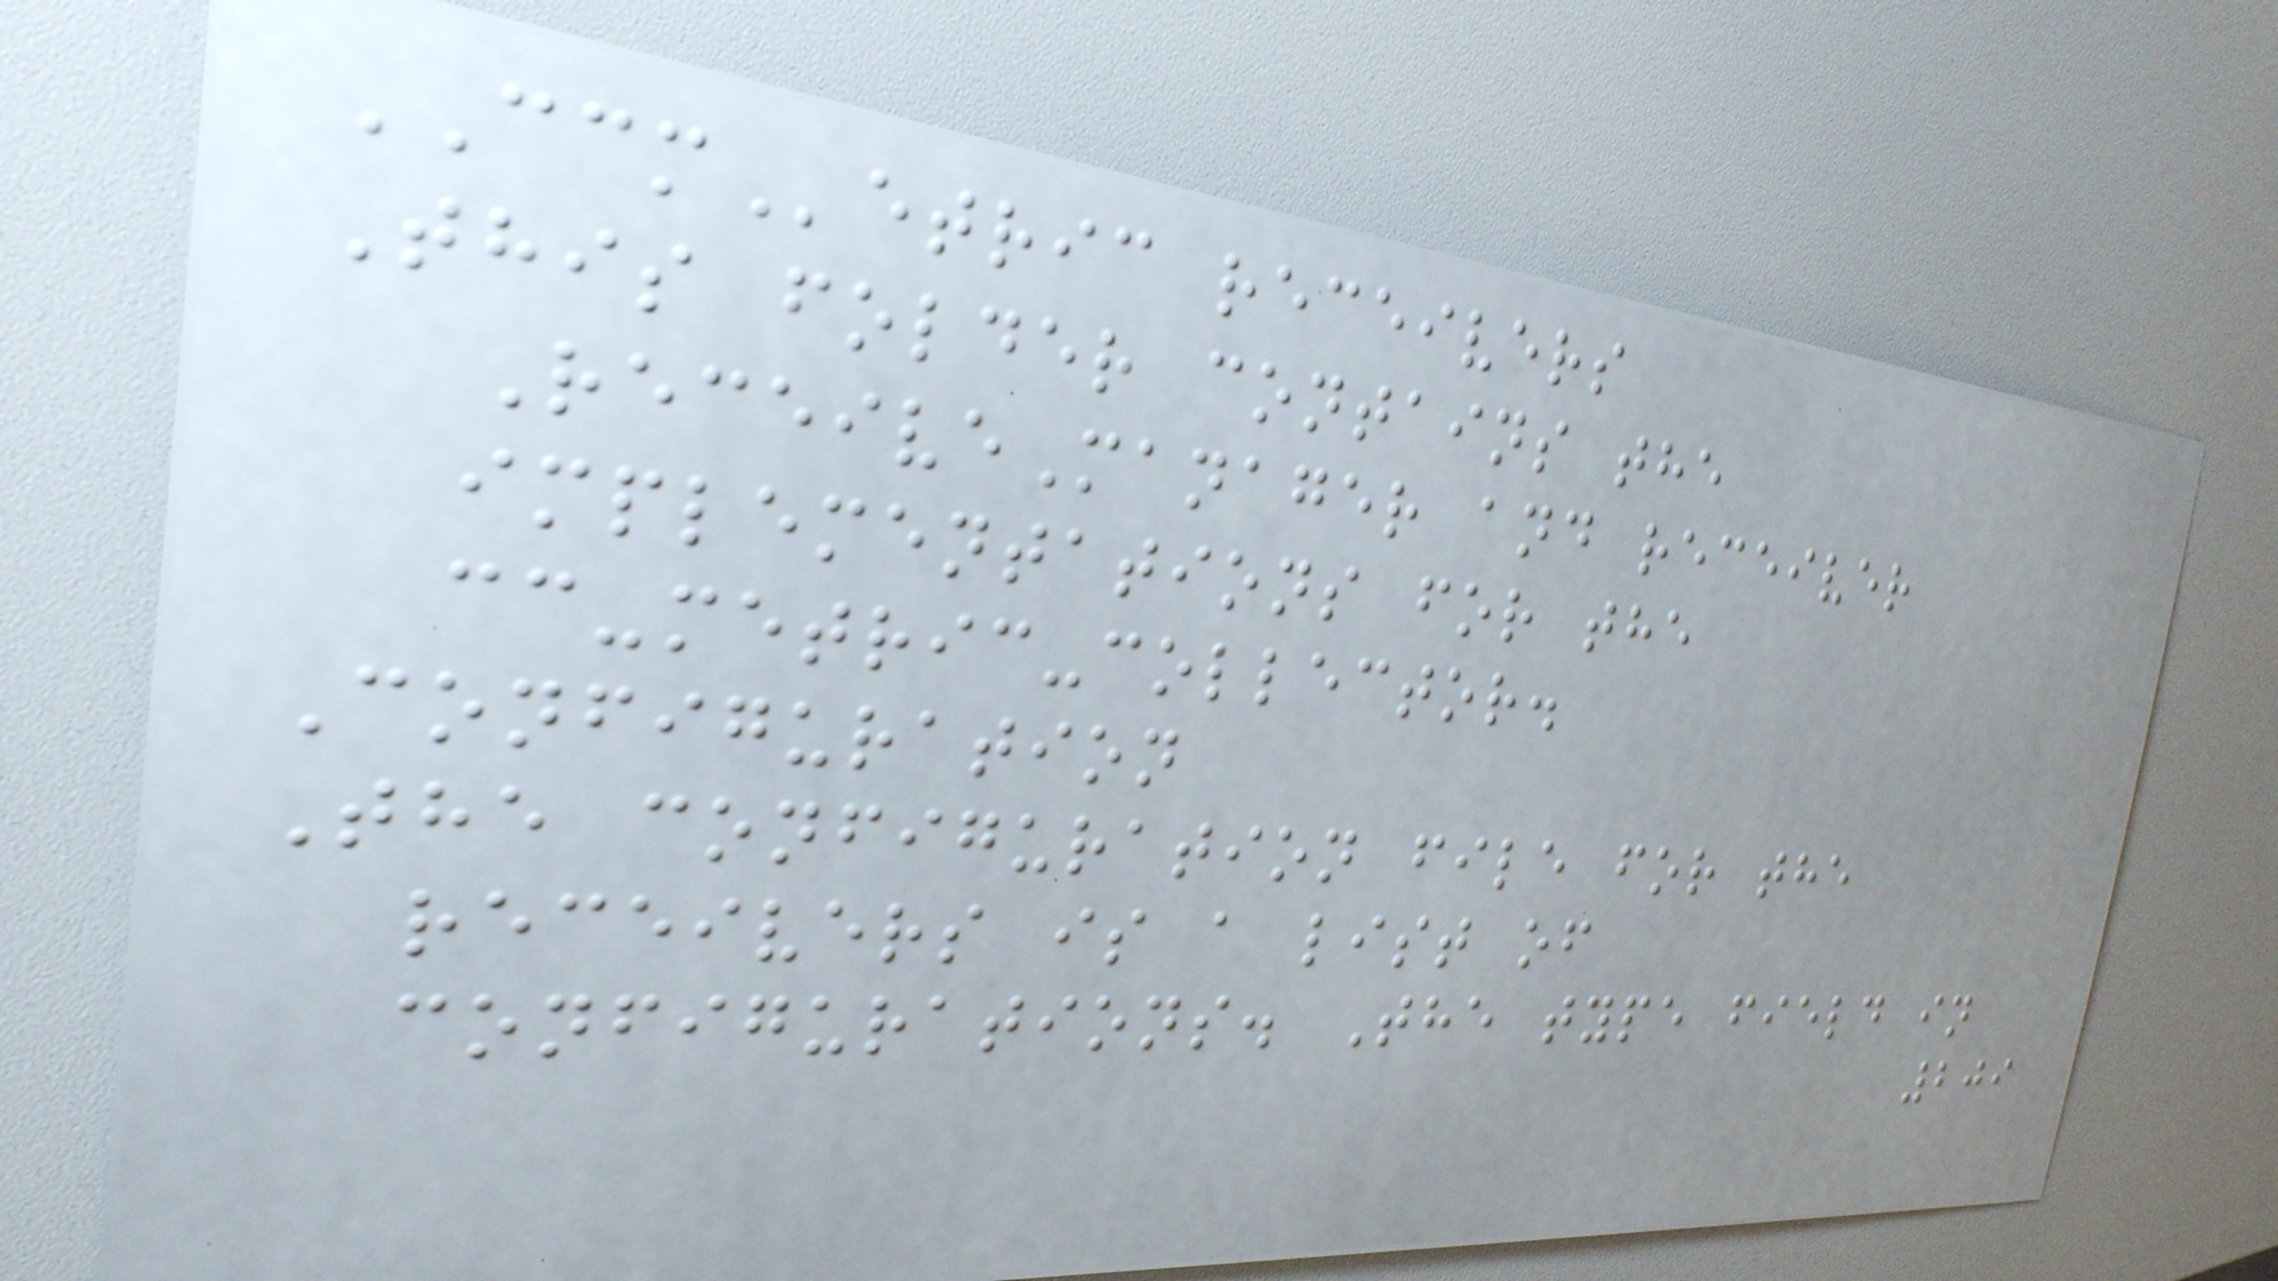CCMetric receivers
This folder contains the
ReceiveManager and receiver
implementations for the
cc-metric-collector.
Configuration
The configuration file for the
receivers is a list of
configurations. The type field in
209
